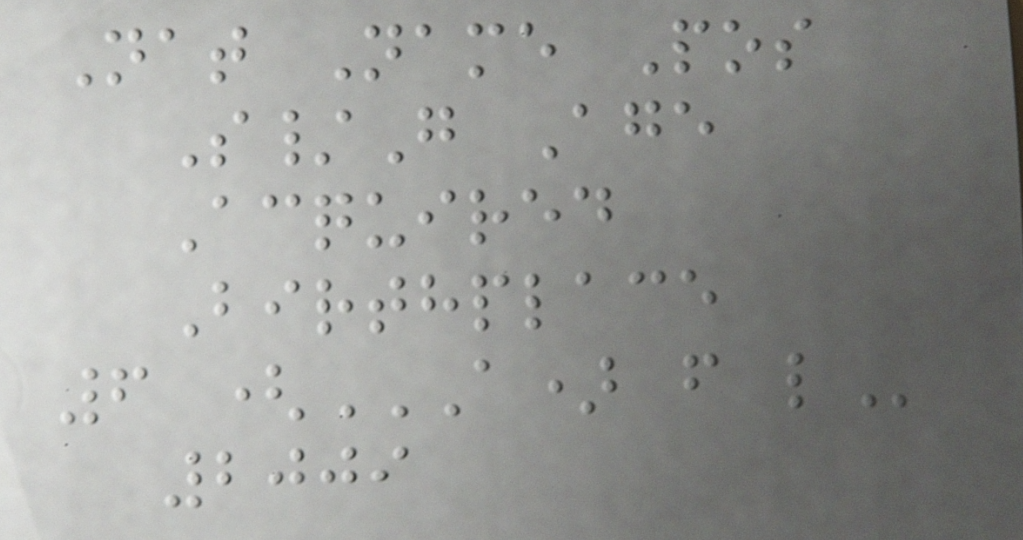Nat Name Pos
S/G Age
Acquired
Birthplace
6 (A) F L
2009
